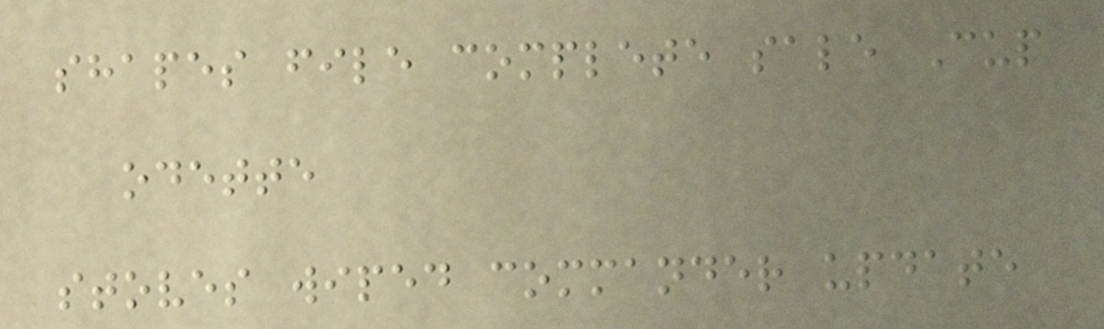shapes file complete sale Cup
odette
stoves wiped commander update
